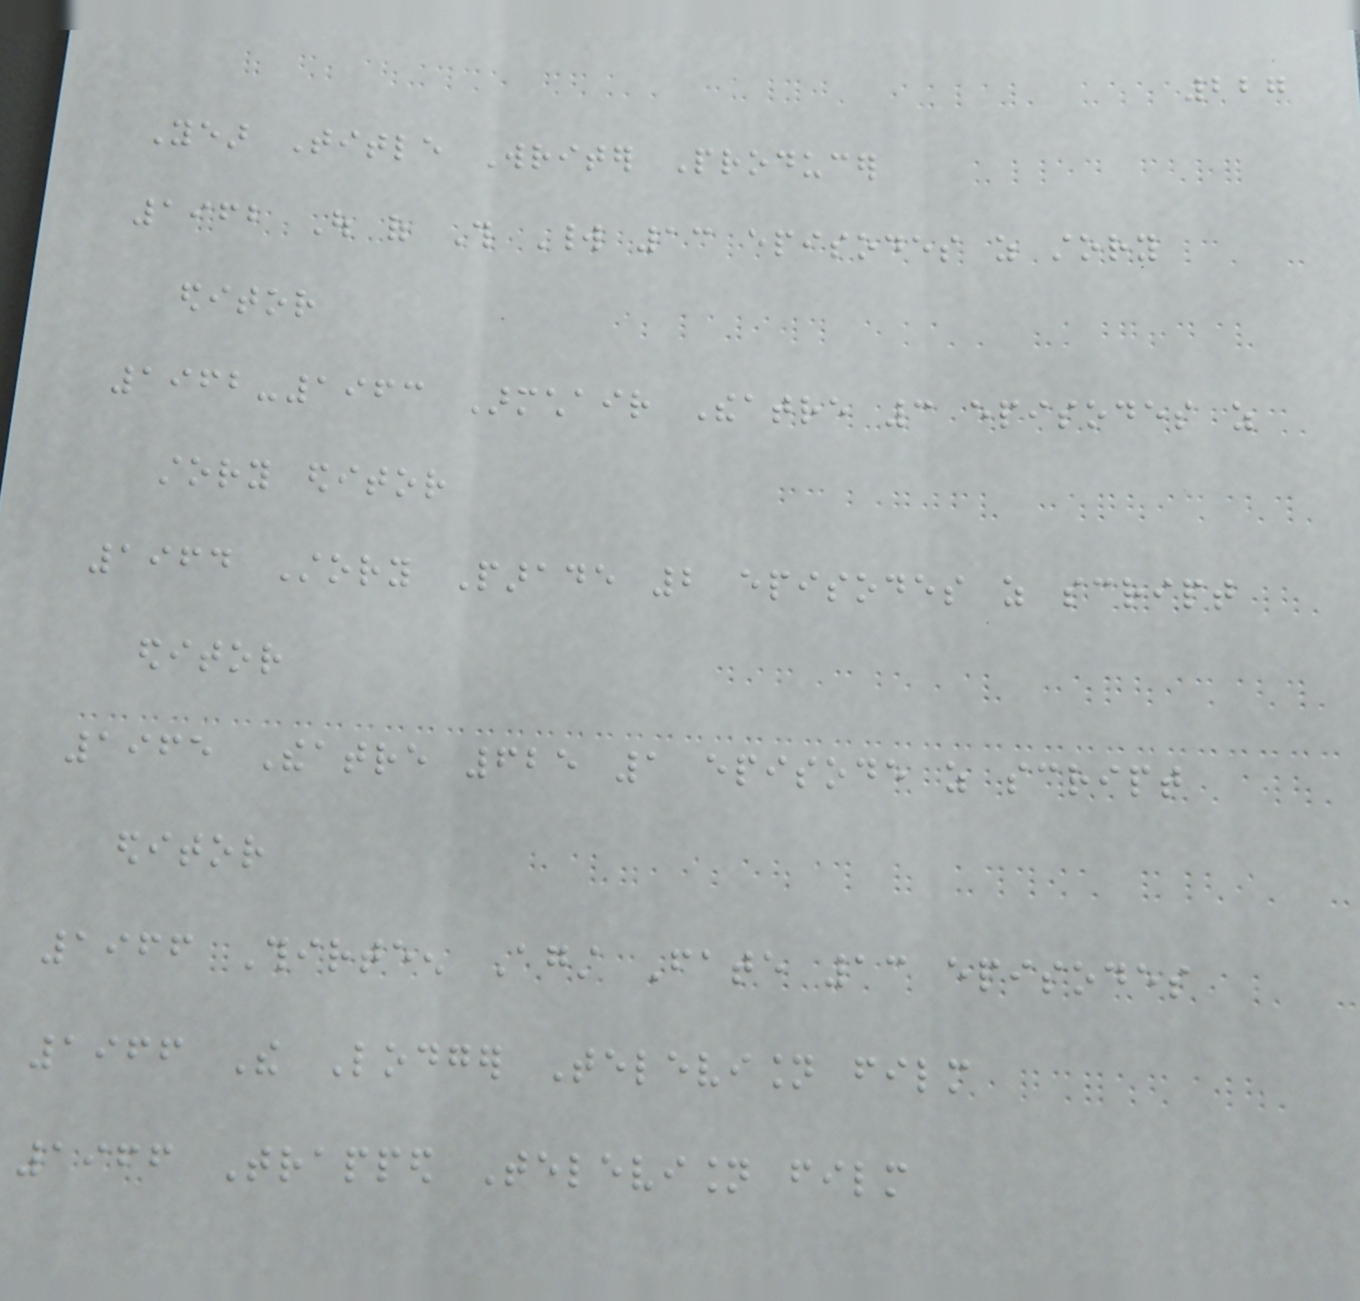227
Year Title Writer Producer
1962 Out of This World 13 episodes as story
editor
1962-1963 Armchair Theatre 3 episodes as
story editor
1964 Story Parade 2 episodes as script
editor
1965 Theatre 625 1 episode as script
editor
1966 Thirteen Against Fate 13 episodes
1966 The Lodger Television film
1966 Trapped Television film
